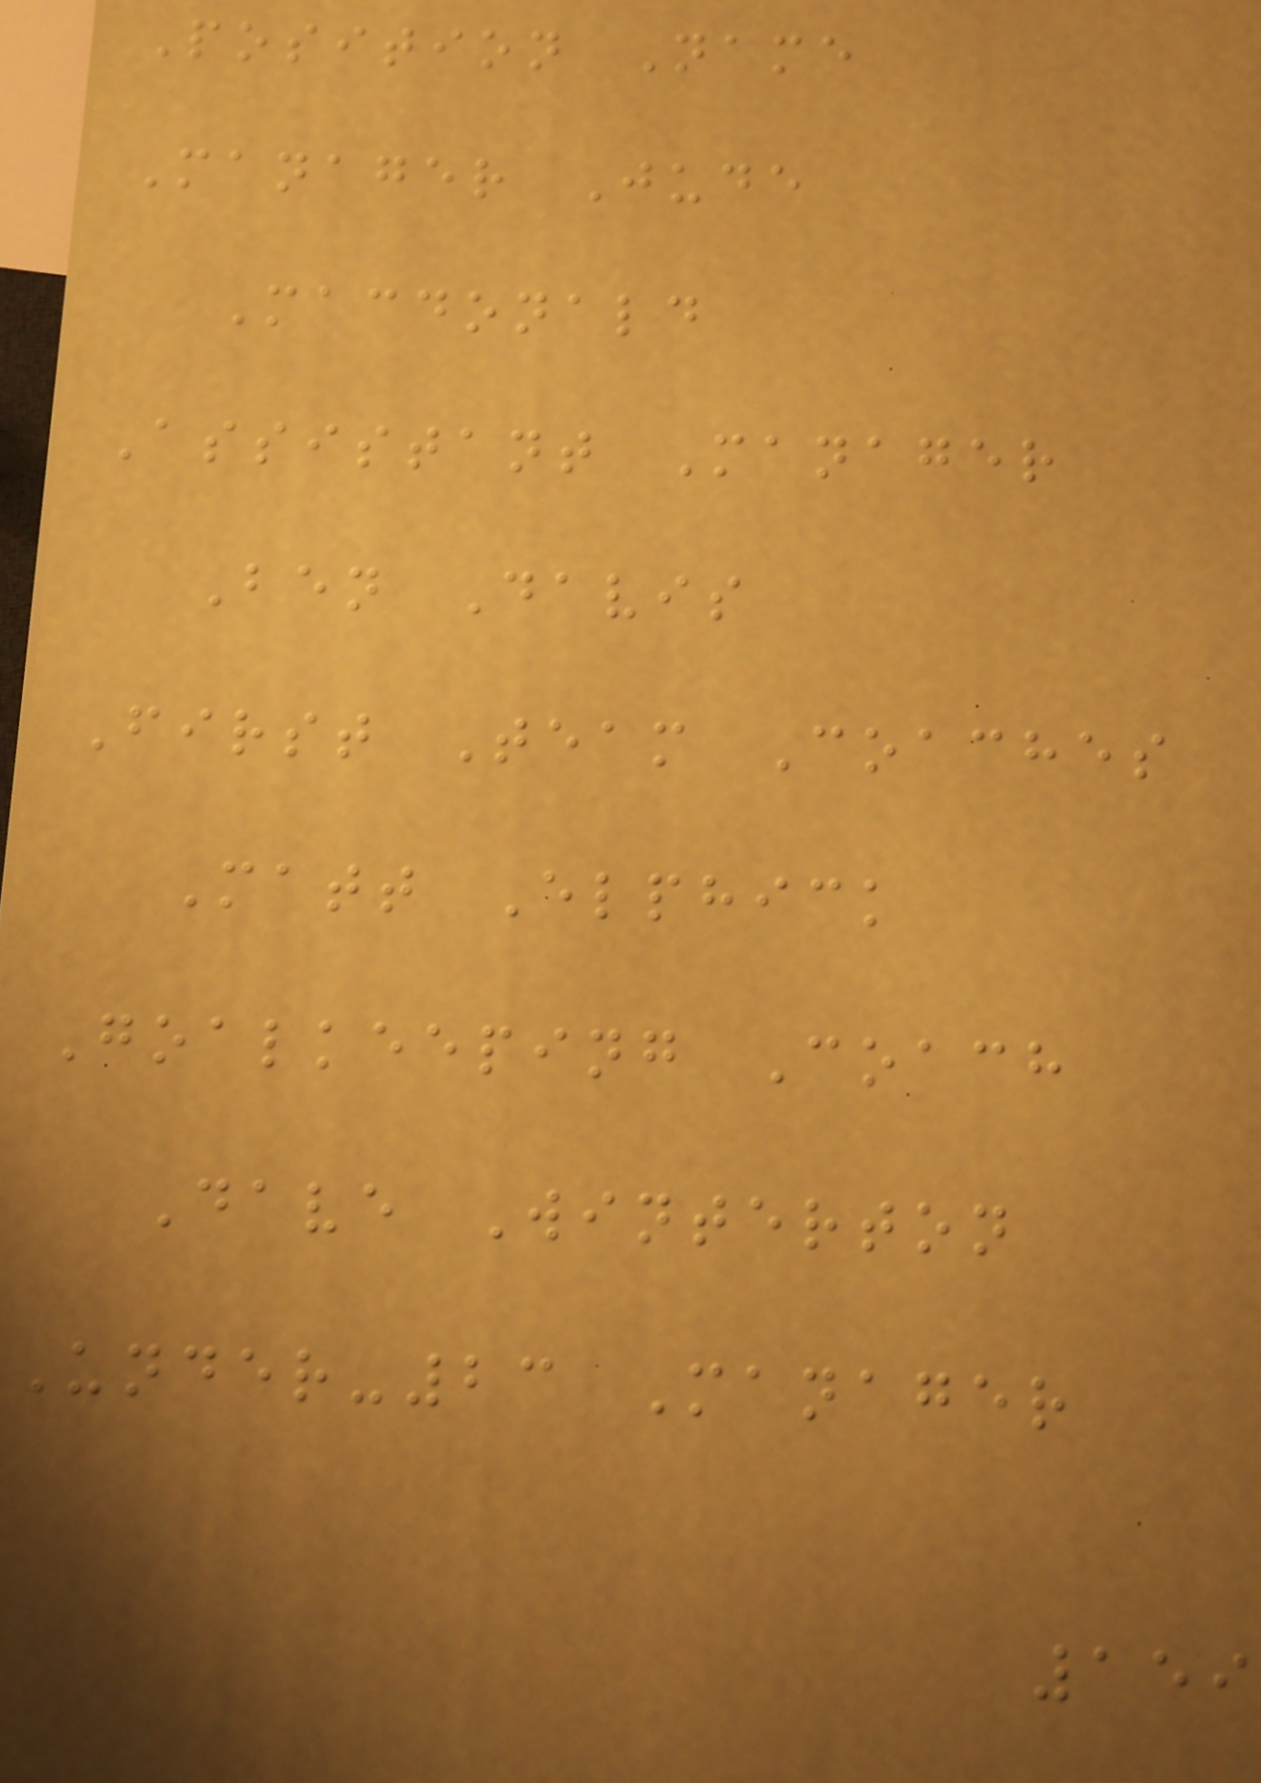Position Name
Manager Jude
Macdonald
Assistant Manager
Ben Davis
First Team Coaches
Matt Elphick
Goalkeeping Coach
Dave Winterton
Under-23 Manager
159
